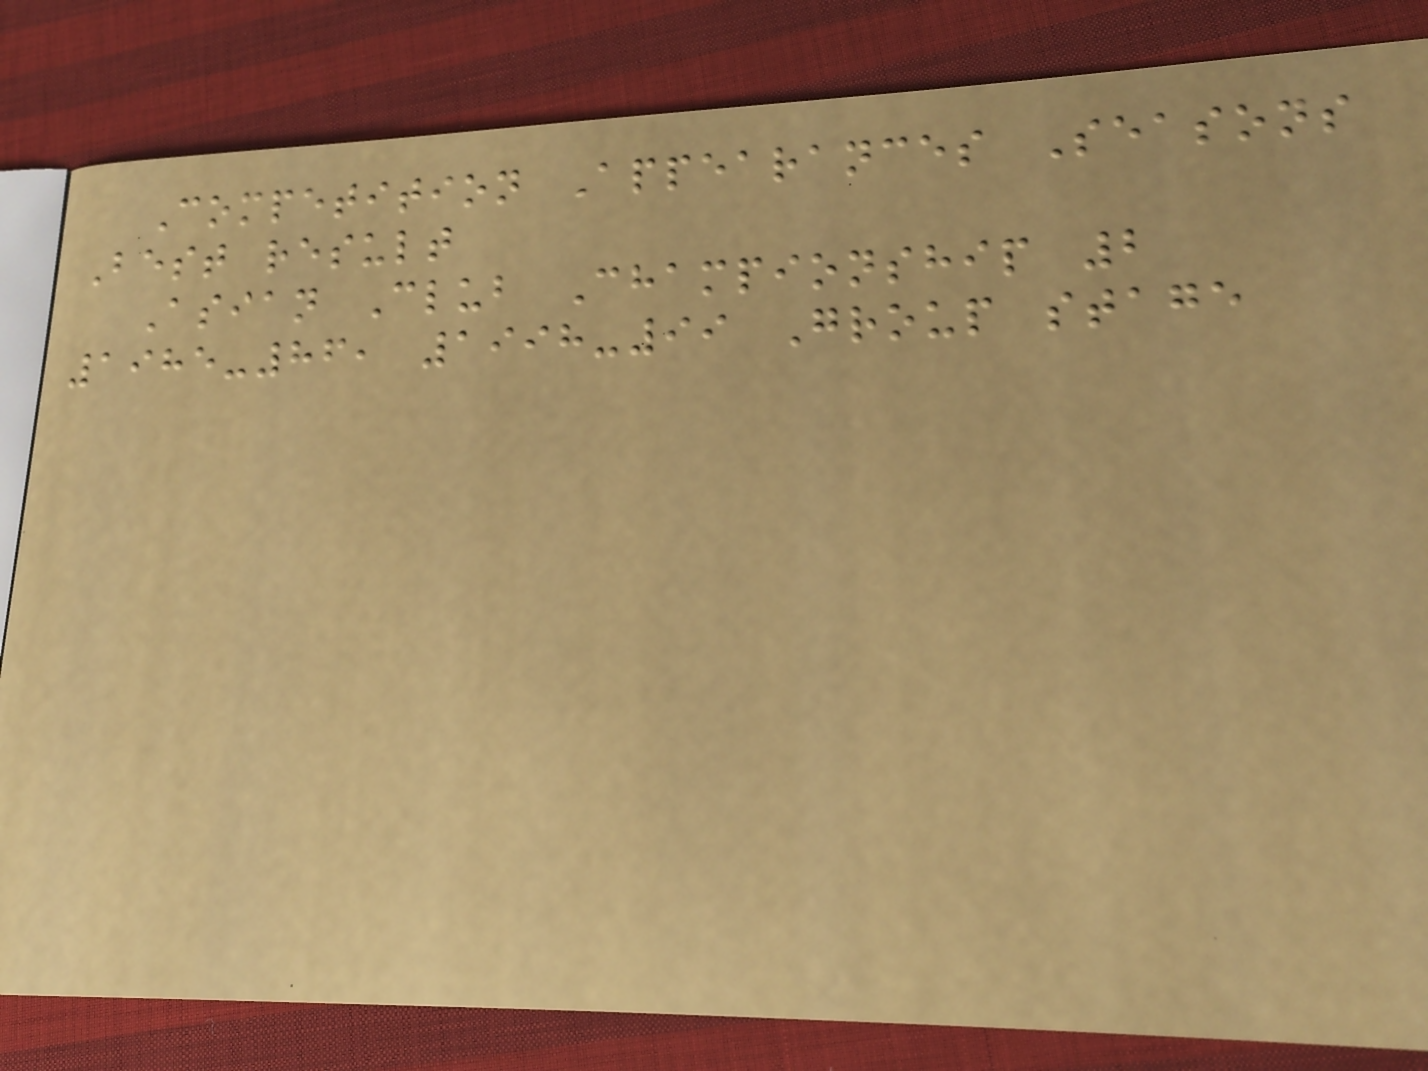Competition Appearances Seasons
Best result
Asian Club Championship 2
1985-86, 1998-99 Group stage
